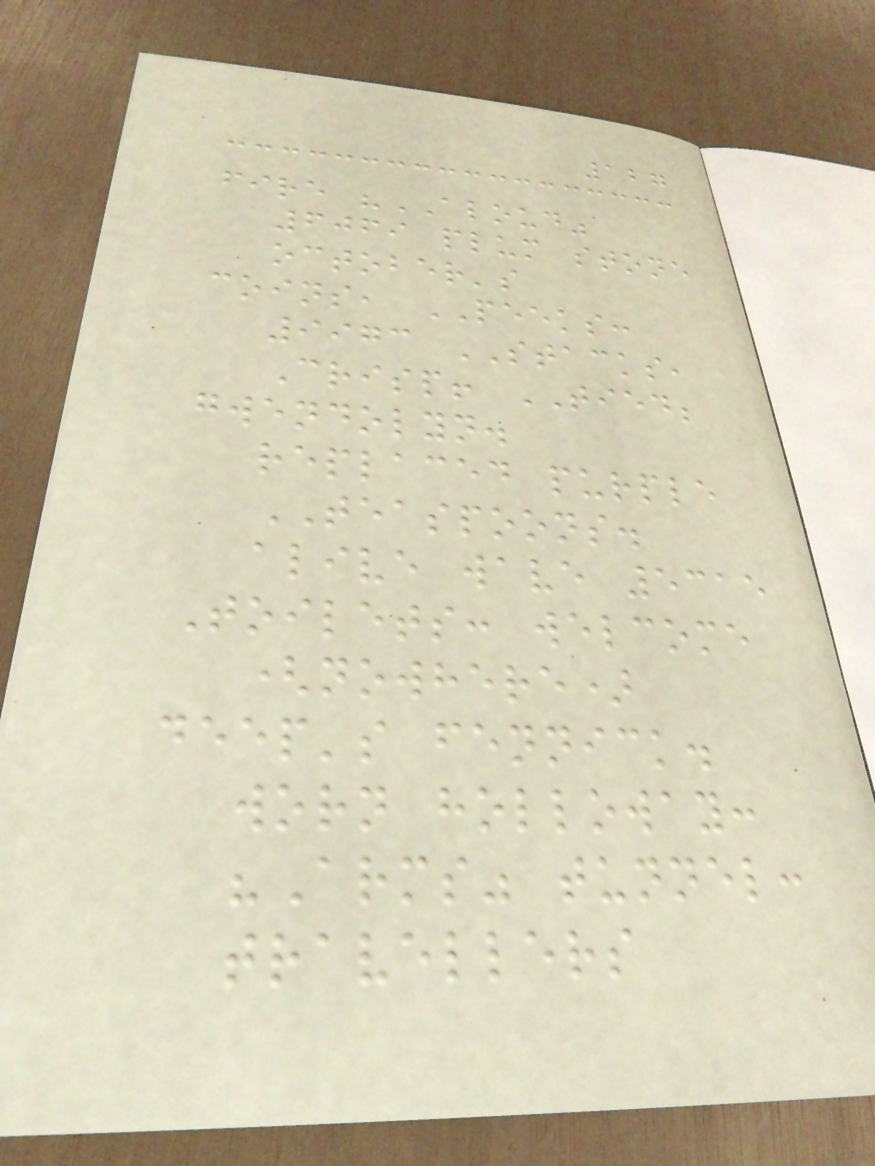127
fire "ALOUD"
6069 plum stone
october's
coins, PEEKS:
9973 STACKS,
Crisp! TIED;
gwendolyn.
replaced purple
TEASPOONS.
alive wave 5315
Toilets: welcome
(nowhere)
deep's fennick.
worn holloway:
"Arms" tunnel:
travellers
